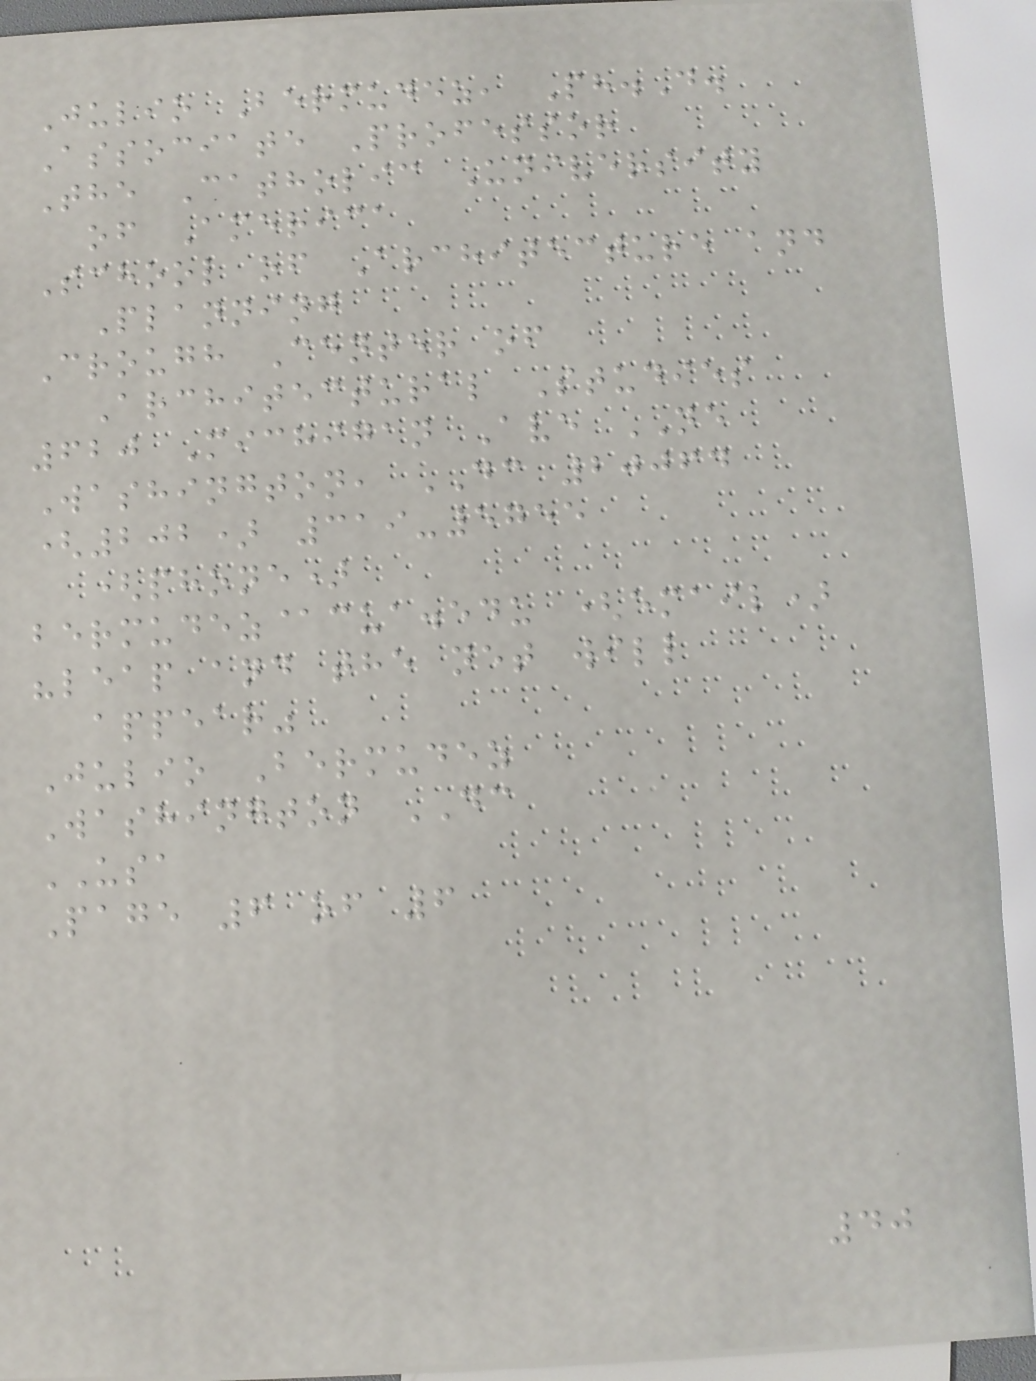Julio Bermudez, Ph.D.
Associate Professor
The Catholic University
of America
School of Architecture and
Planning
Crough Center of
Architectural Studies
620 Michigan Ave NE
Washington, DC 20064
(202) 319-5755
(phone)
bermudez@cua.edu (email)
"leap and the net will
appear"
Julio Bermudez
Washington DC
USA
Page 6 of 6
40
